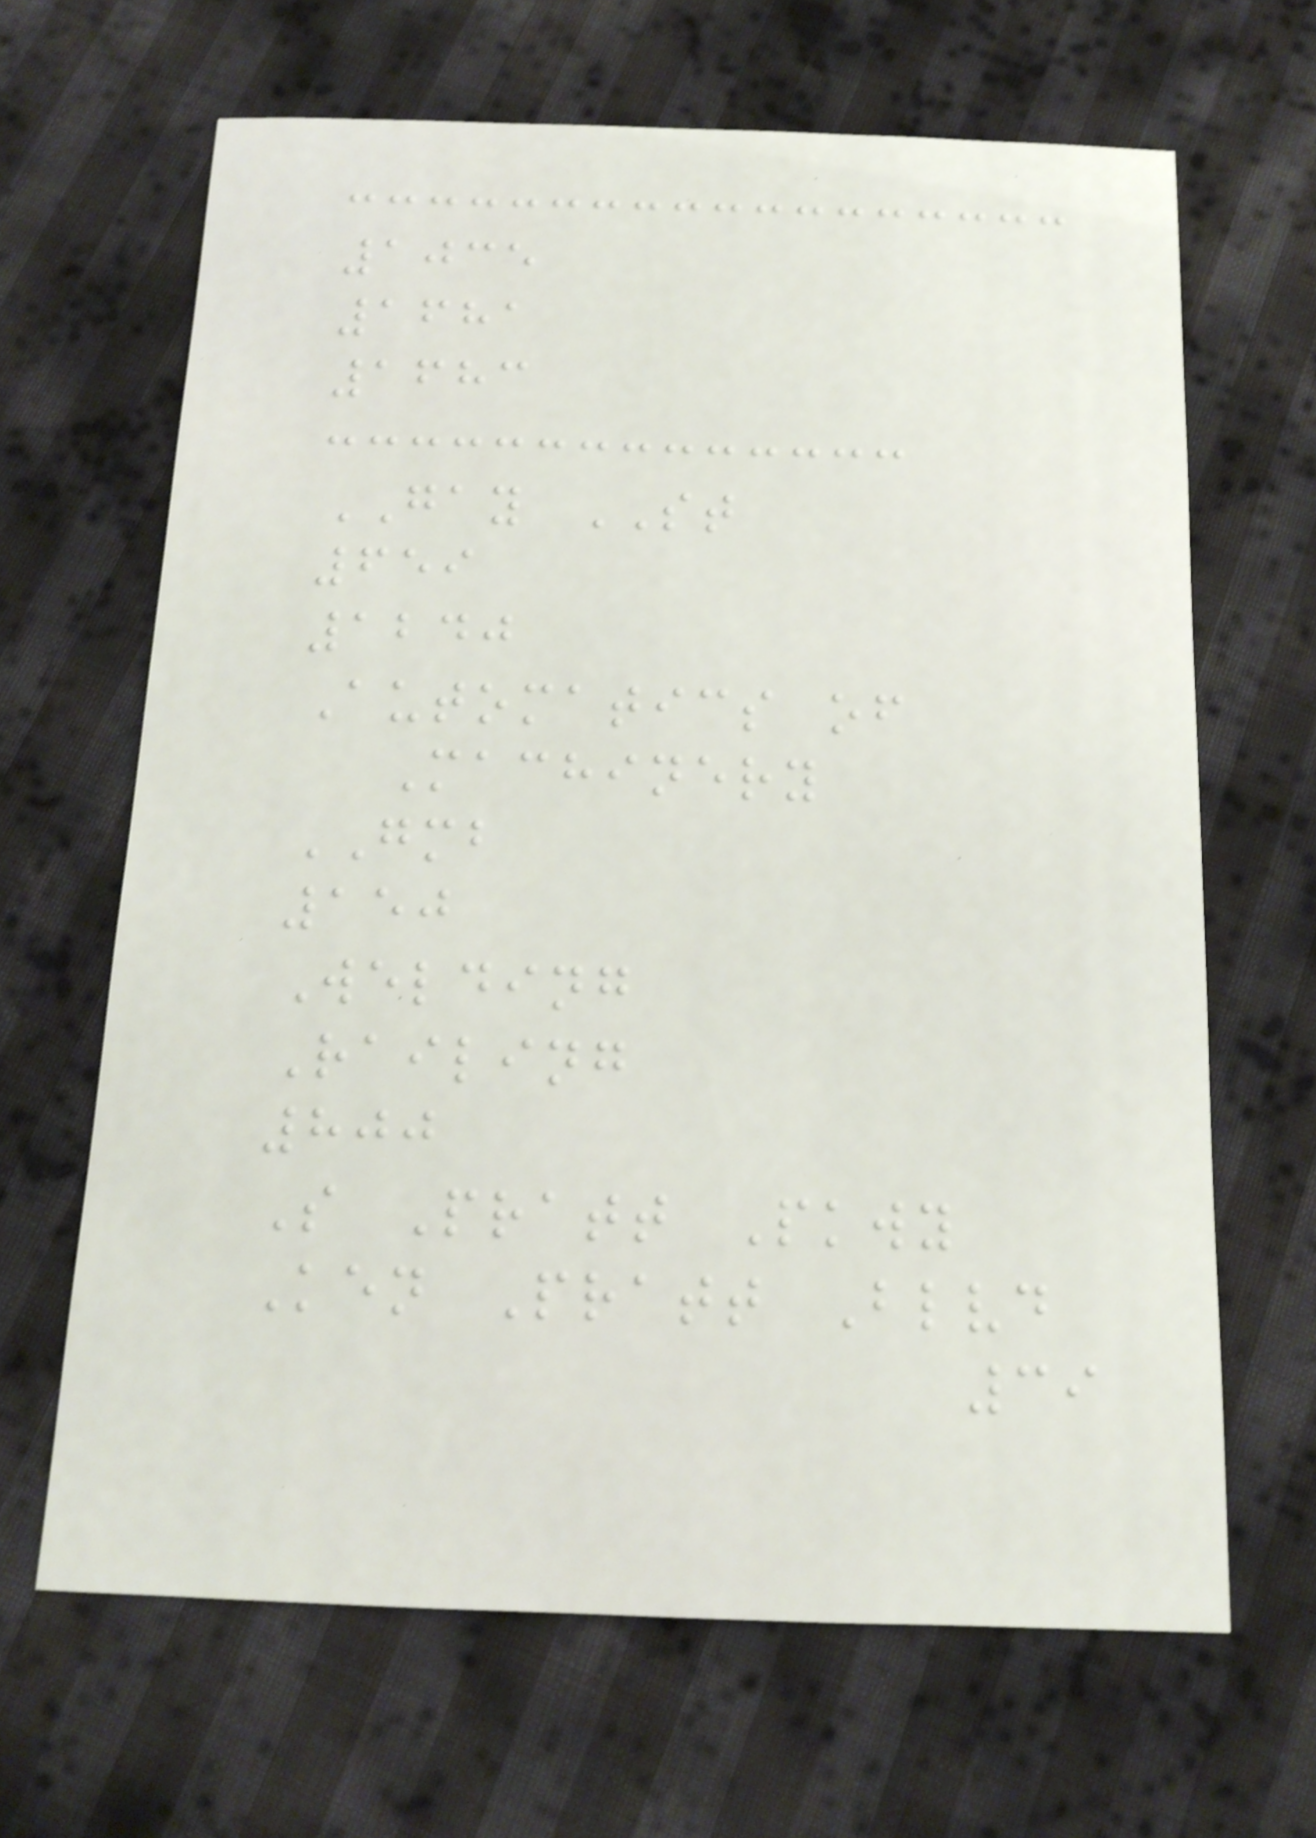1035
1681
1683
GAY ST
659
1240
Automatics of
Machinery
GMB
150
Welding
Railing
800
S Pratt Pkwy
Ken Pratt Blvd
39
